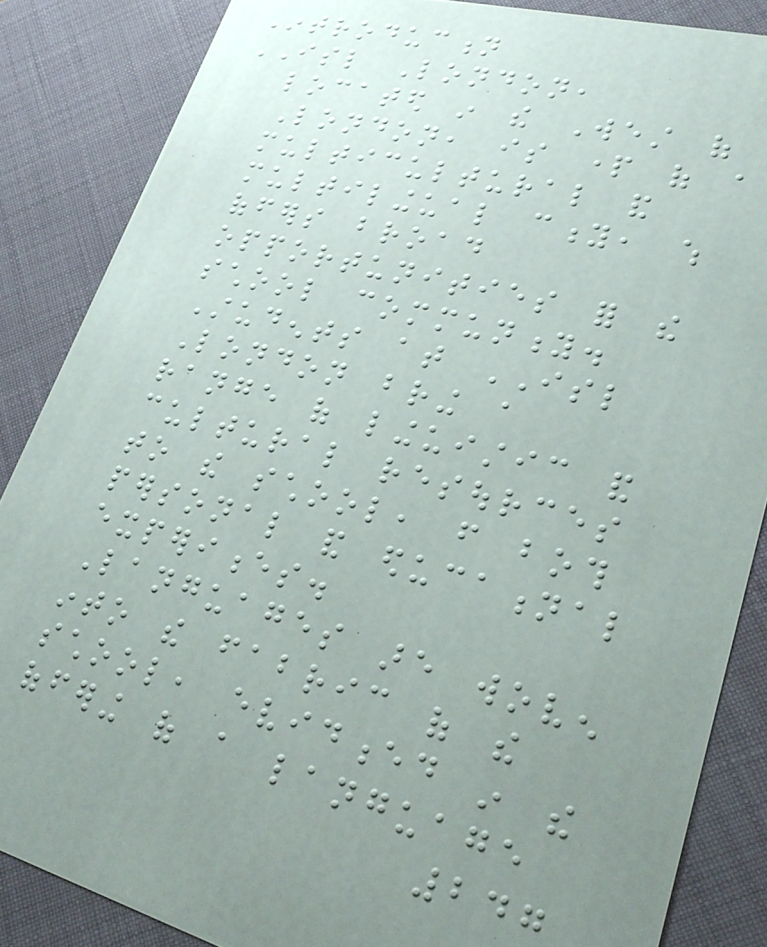Introduction
ISL London,
located in the West of
London, is part of a
multicultural and
multilingual city, which
offers broad
opportunities for the
school community.
Students at ISL
London bring a
range of linguistic and
cultural resources
to the school, from both
personal and educational
experiences.
Languages are woven
into the fabric of the
school, evidenced in the
offering of a language
247
